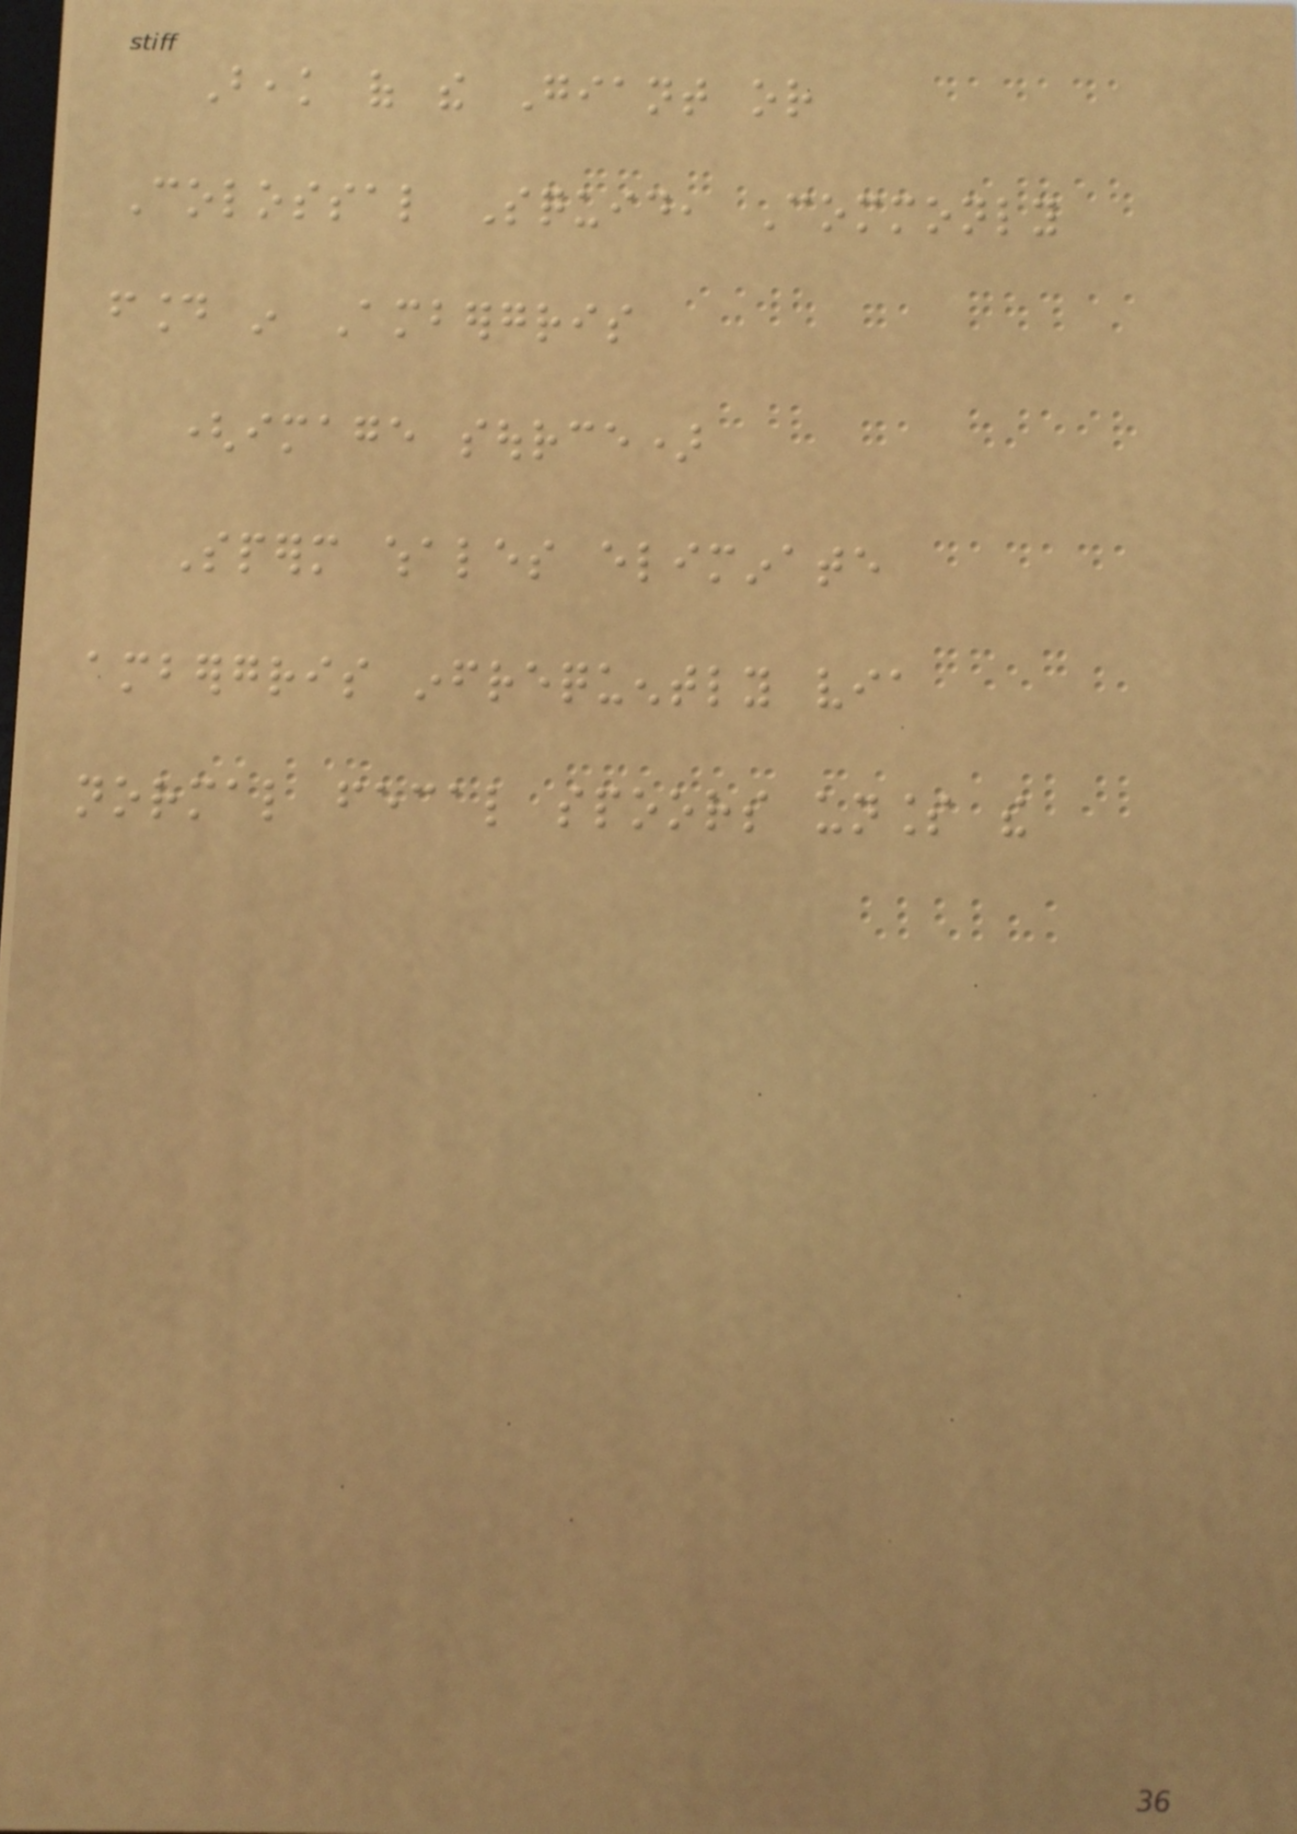Beak of the Giant or
Colossal Squid, Commonly
found in Ambergris
(image source)
Sperm whales eliminate
ambergris infrequently via
normal fecal spoors unless the
